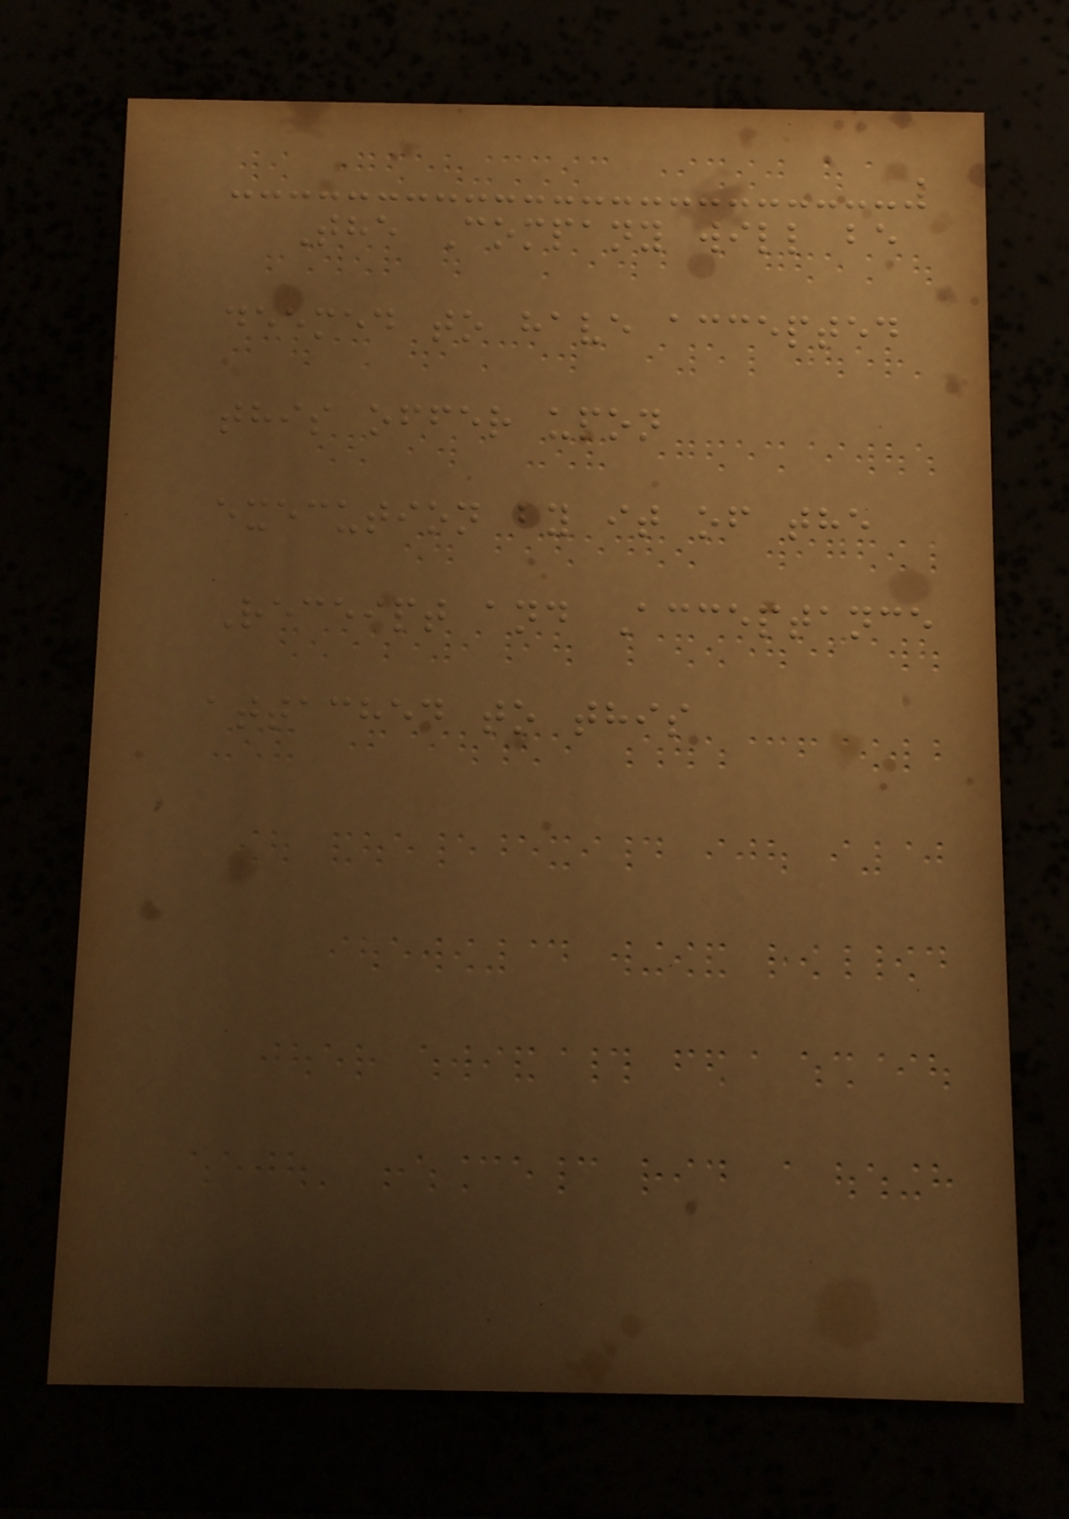The Company will be
deemed to have accepted
this offer upon
execution by it of the
Receipt and Acceptance
attached to this
